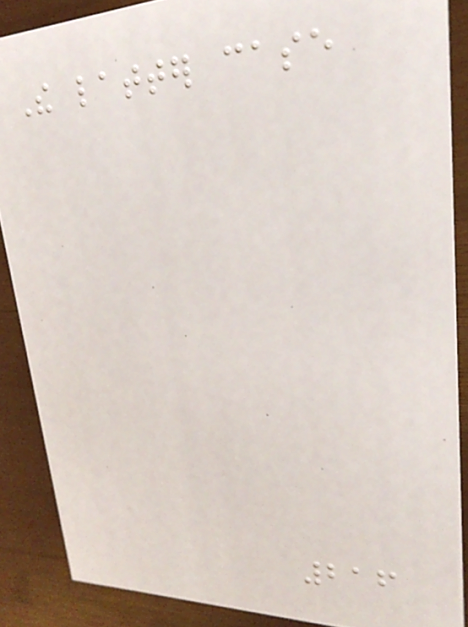The latter case
216
